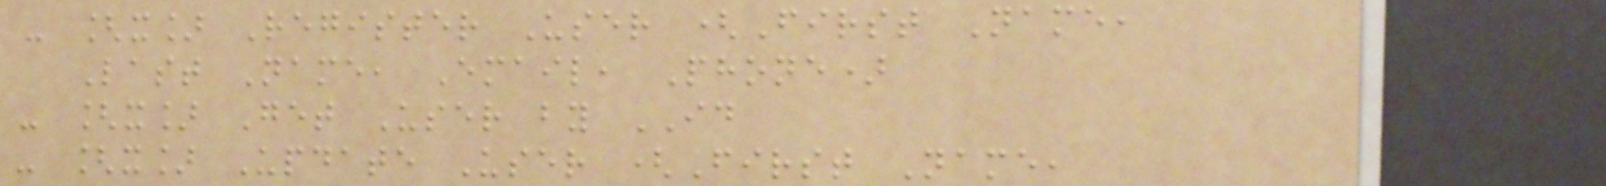- [x] Register User (First Name,
Last Name, Email, Phone)
- [x] Get User by ID
- [x] Update User (First Name,
